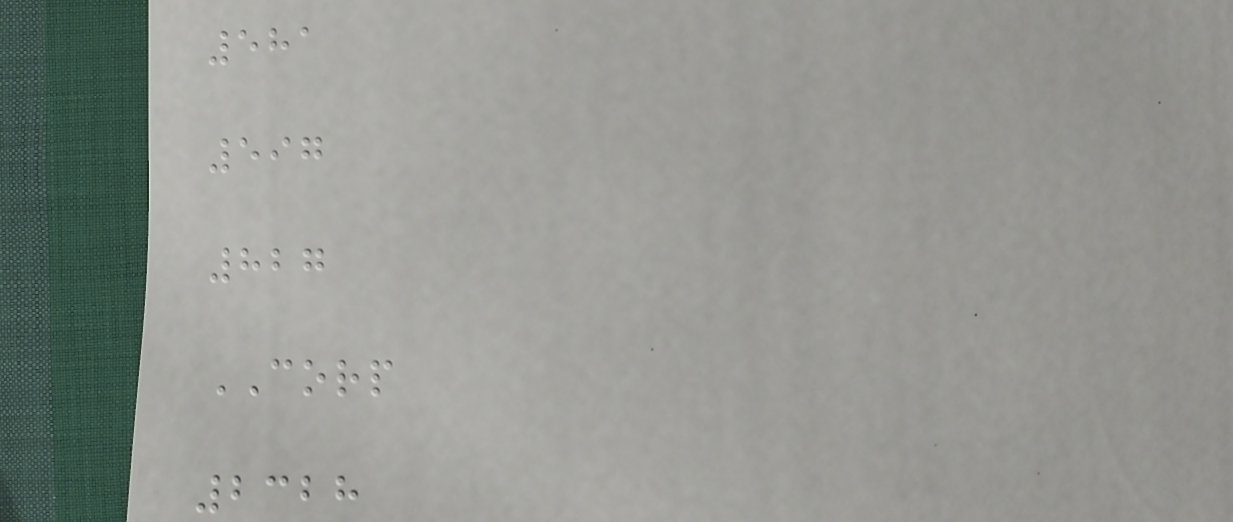581
597
827
CORP
2328
